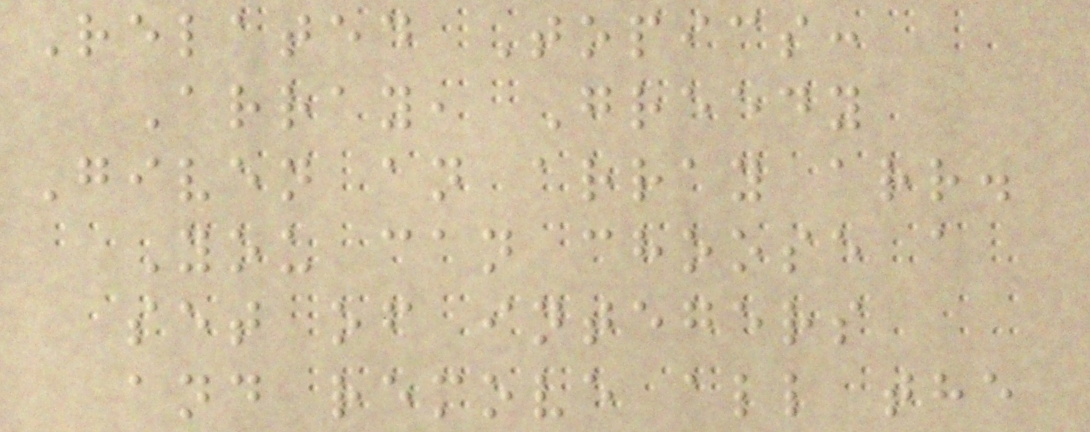Related Topics:
Array, Greedy
Given an array arr.
You can choose a
set of integers
and remove all the
